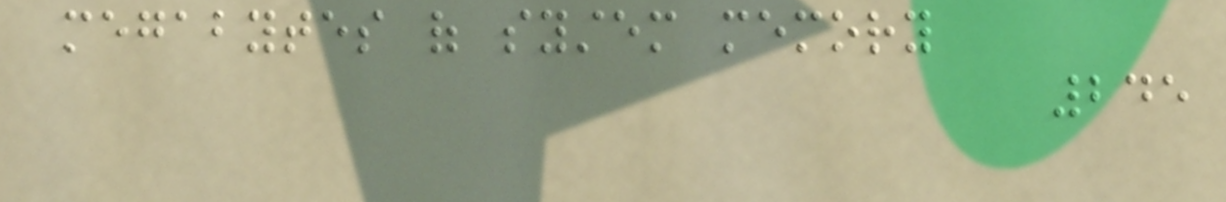megabytes of system memory
245
